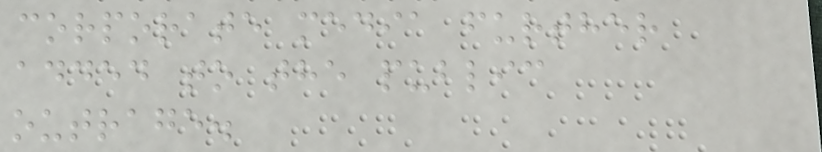corporate media further
added to the public
outrage.
